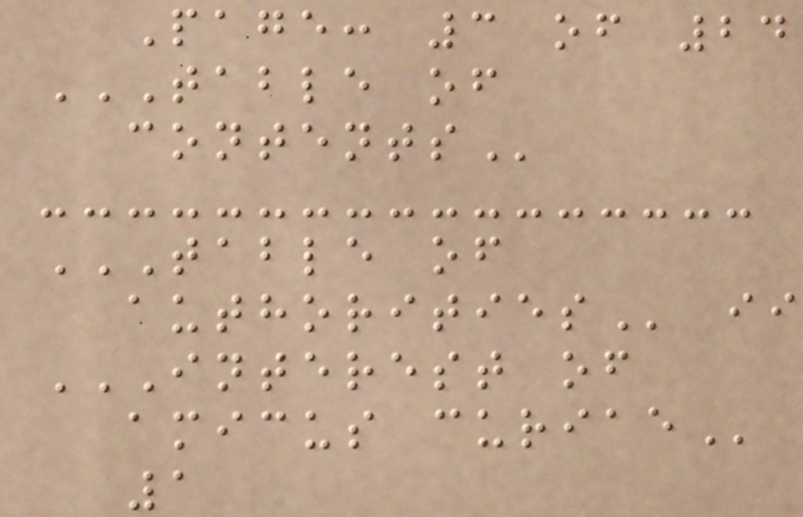Page: 3 of 24
TABLE OF
CONTENTS
TABLE OF
AUTHORITIES ii
INTEREST OF
AMICUS CURIAE
1
